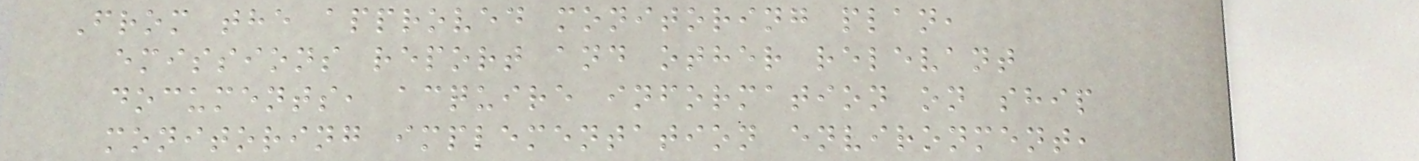From the approved monitoring plan,
emissions report and other relevant
documents, acquire information on ship
monitoring implementation environment,
